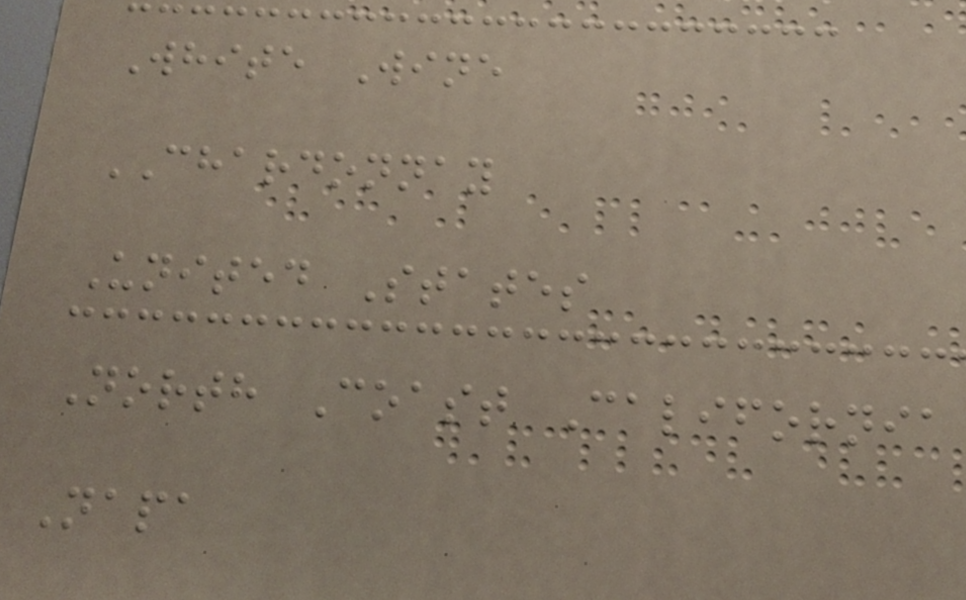White Wine
CHARDONNAY
United States
North Coast California
Napa
